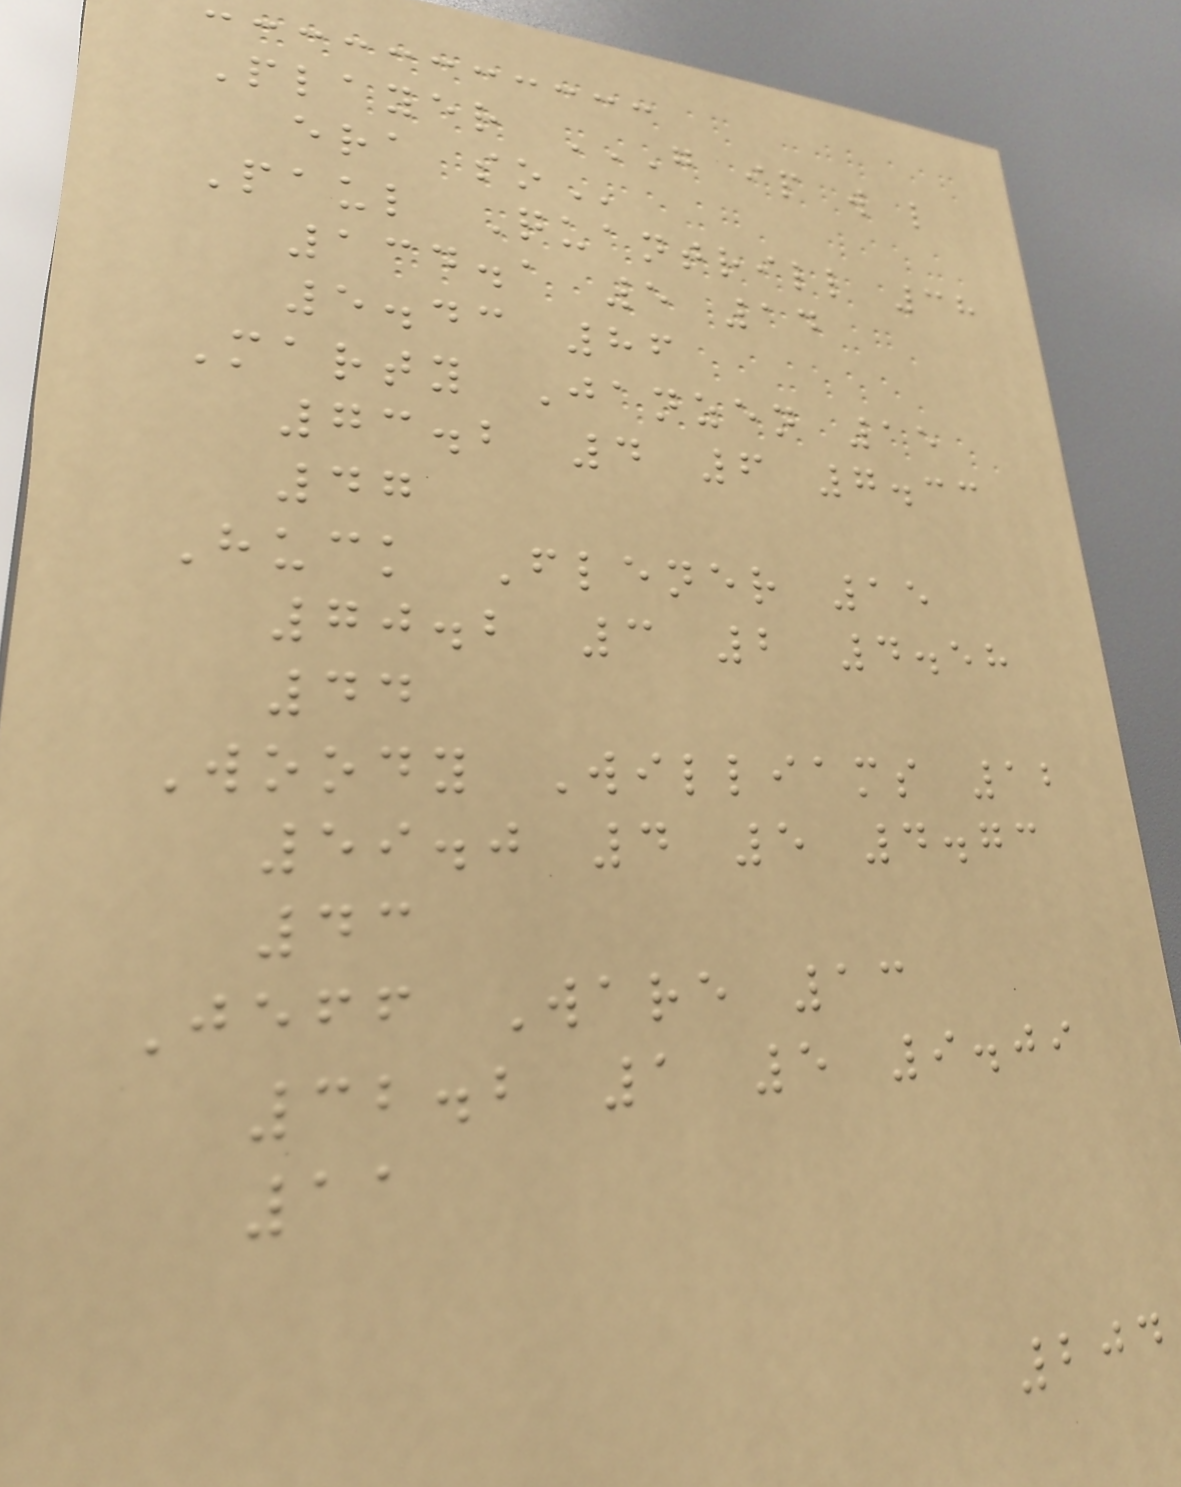Player G IP W L
ERA SO
Paul Quantrill 38
134.1 5 14
5.43 86
Marty Janzen 15
73.2 4 6 7.33
47
Huck Flener 15
70.2 3 2 4.58
44
Woody Williams 12
59.0 4 5 4.73
43
Jeff Ware 13
32.2 1 5 9.09
11
204
